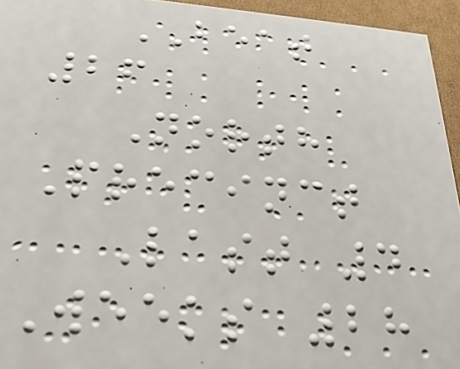BEAT
26
North
Precinct
Last 4
Weeks 28
